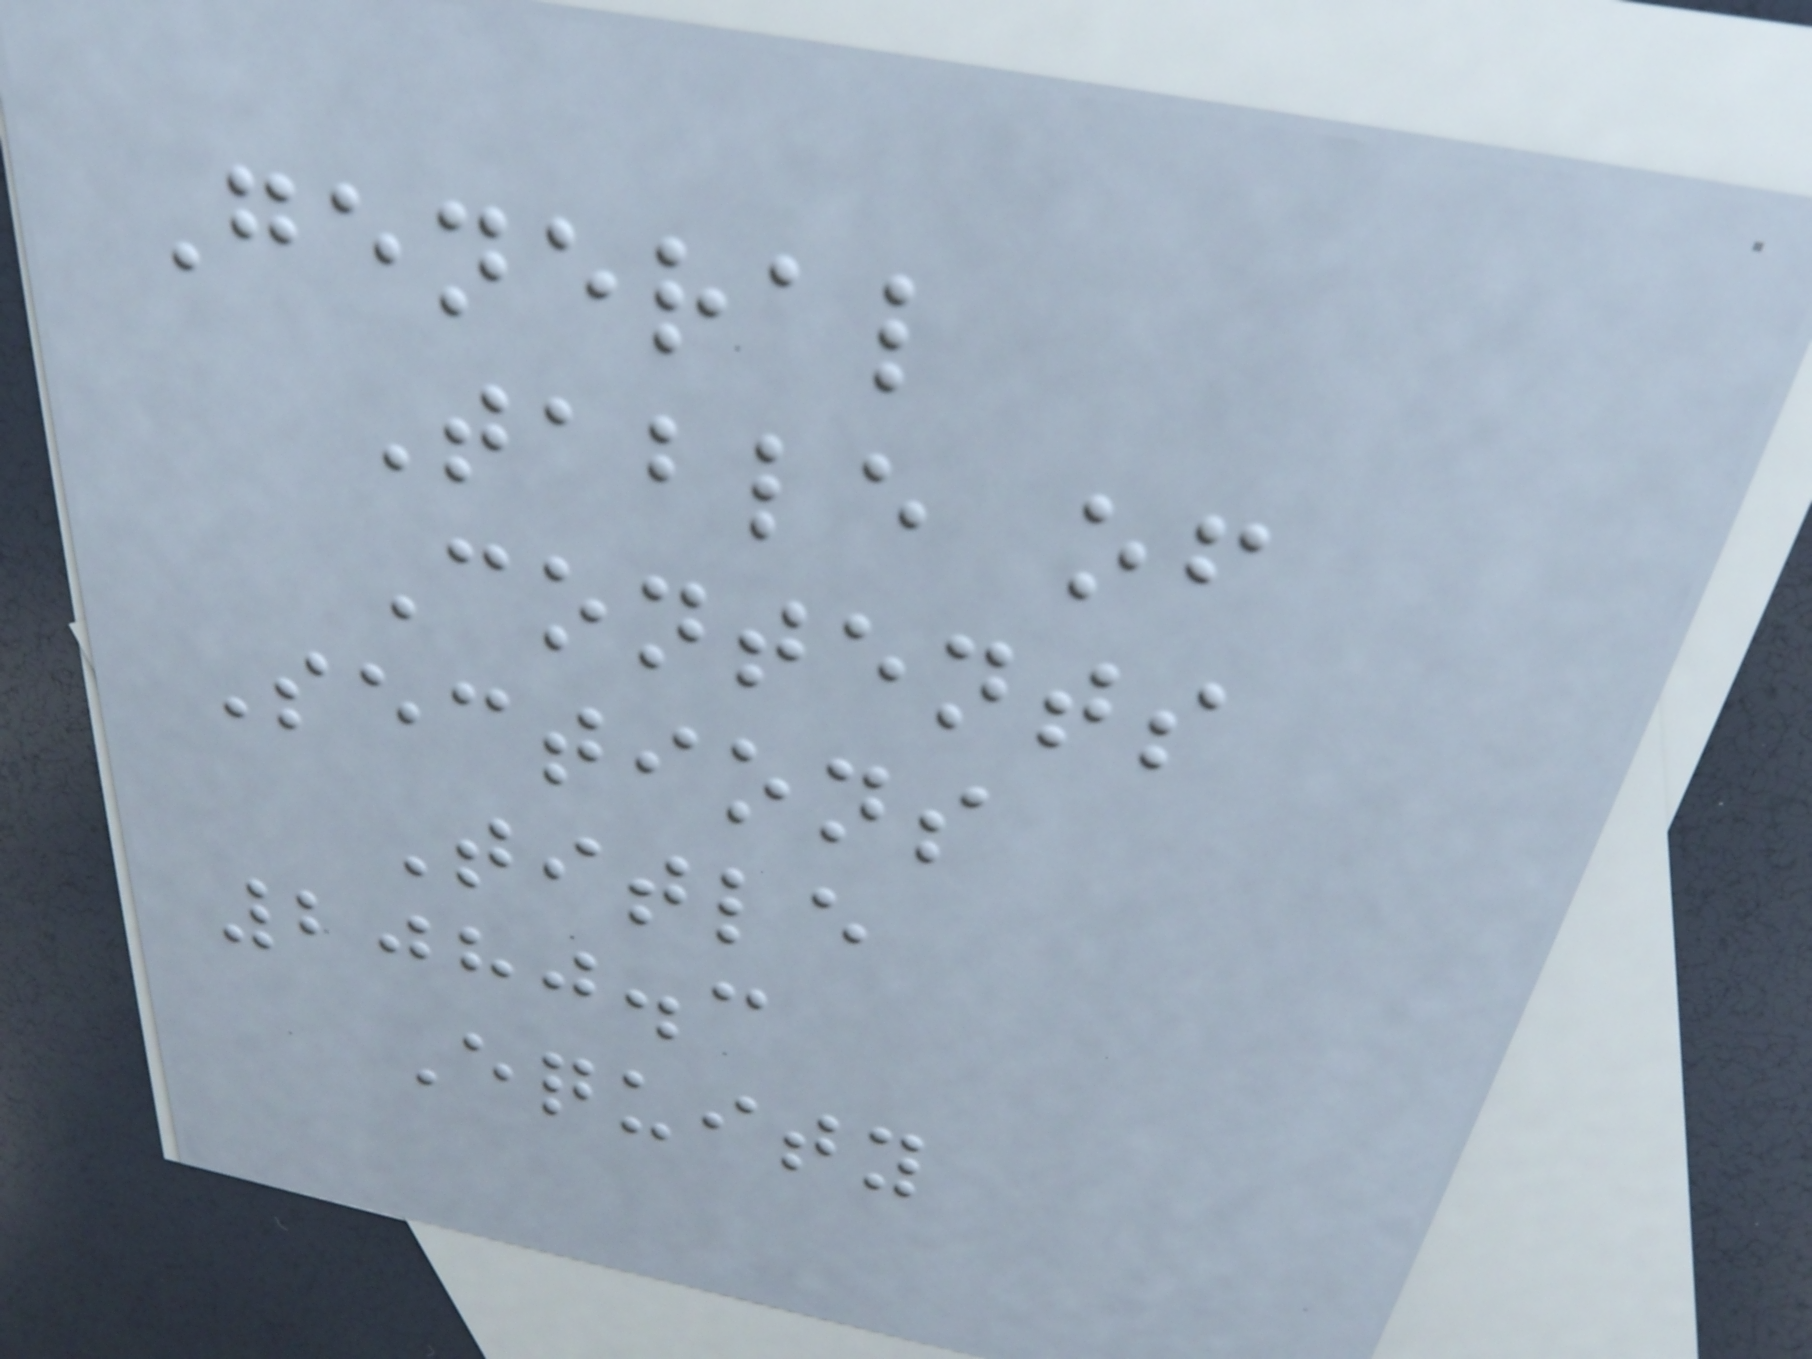General
Table of
Contents
Sections
Title
2080.3
Equity
